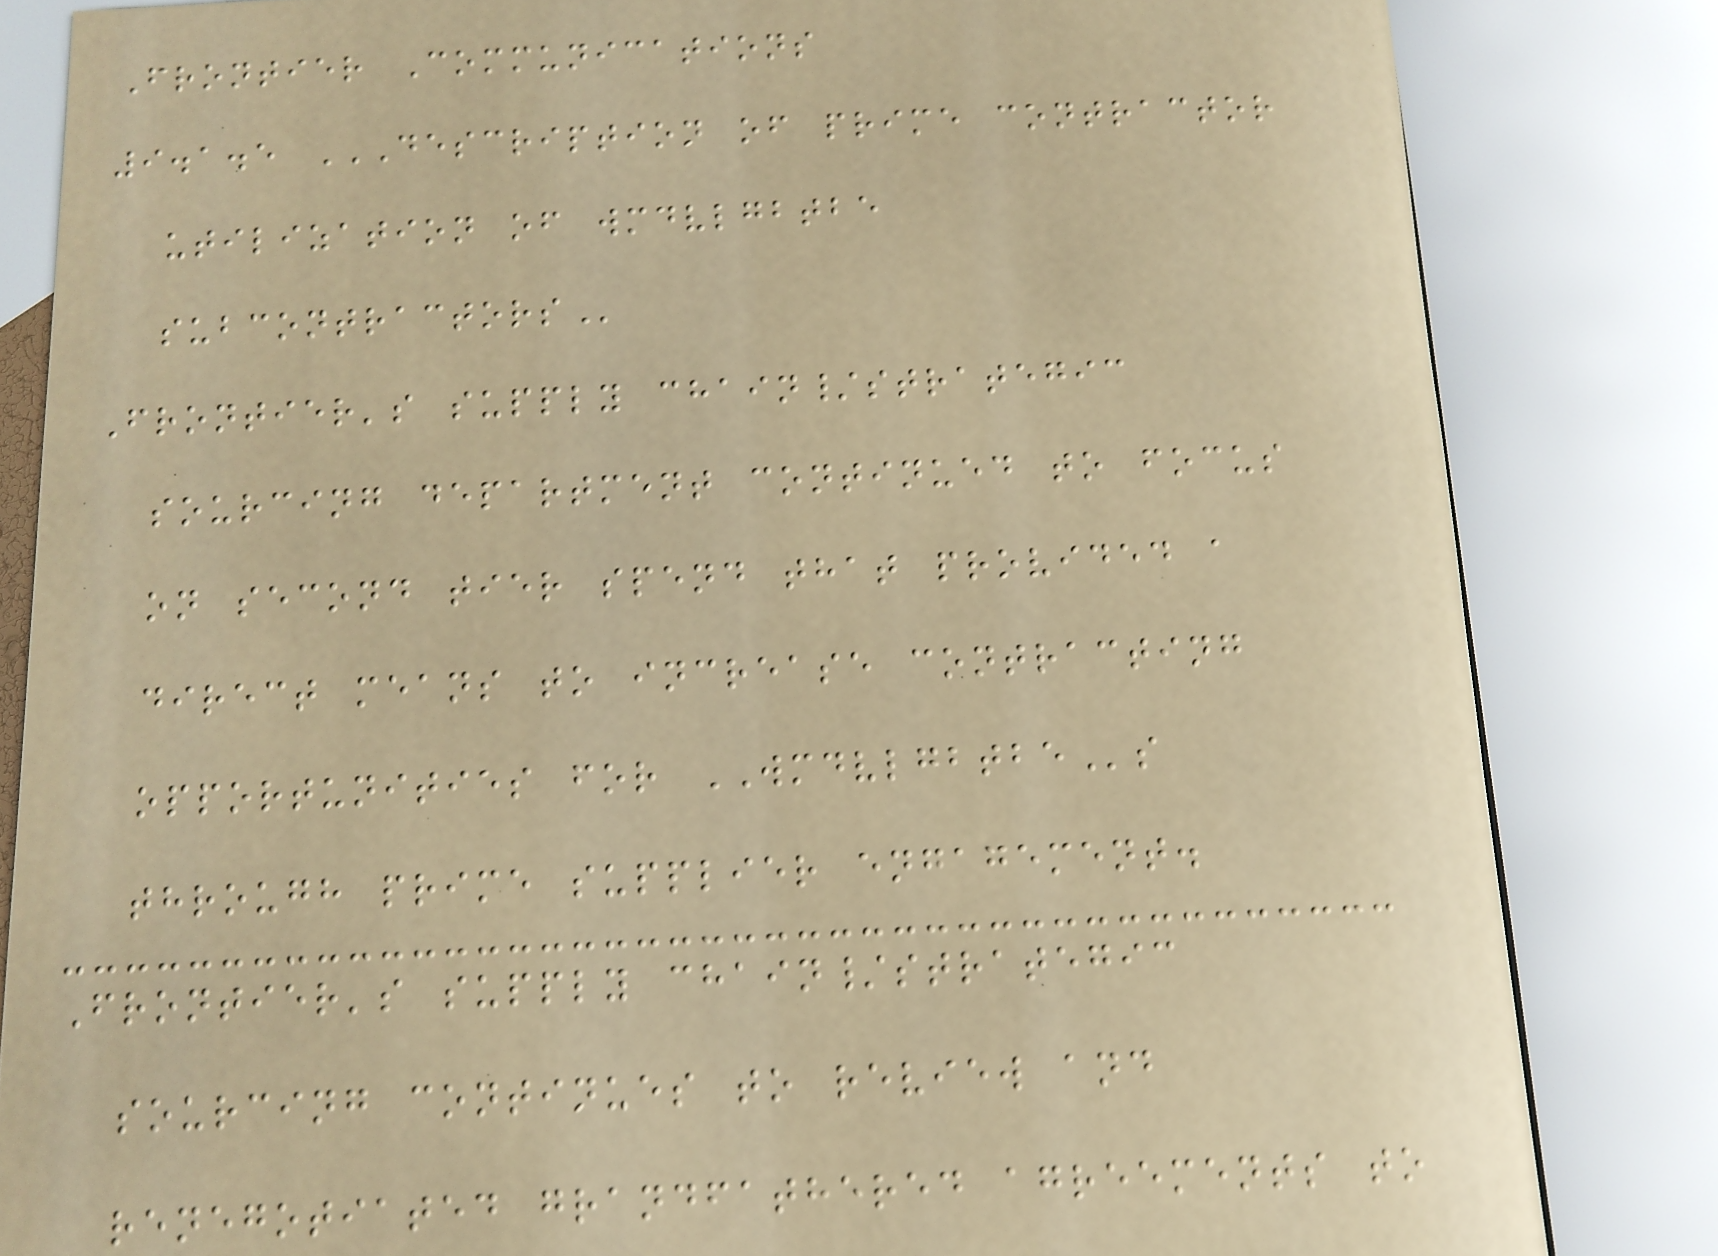Frontier Communications
9.1.5 DESCRIPTION OF PRIME CONTRACTOR
UTILIZATION OF WMDVLGBTBE
SUBCONTRACTORS
Frontier's supply chain/strategic
sourcing department continued to focus
on second tier spend that provided a
direct means to increase contracting
opportunities for WMDVLGBTBEs
through prime supplier engagement.
Frontier's supply chain/strategic
sourcing continues to review and
renegotiated grandfathered agreements to
